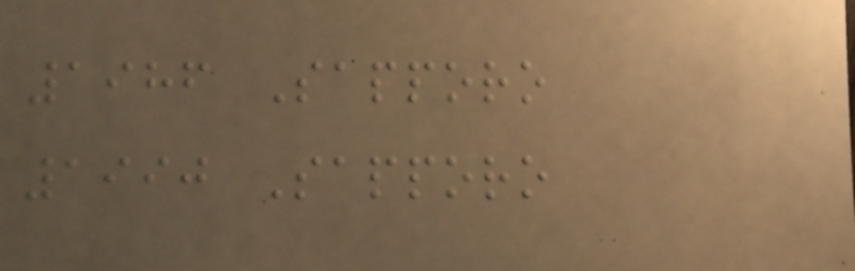1986 Sapporo
1990 Sapporo
